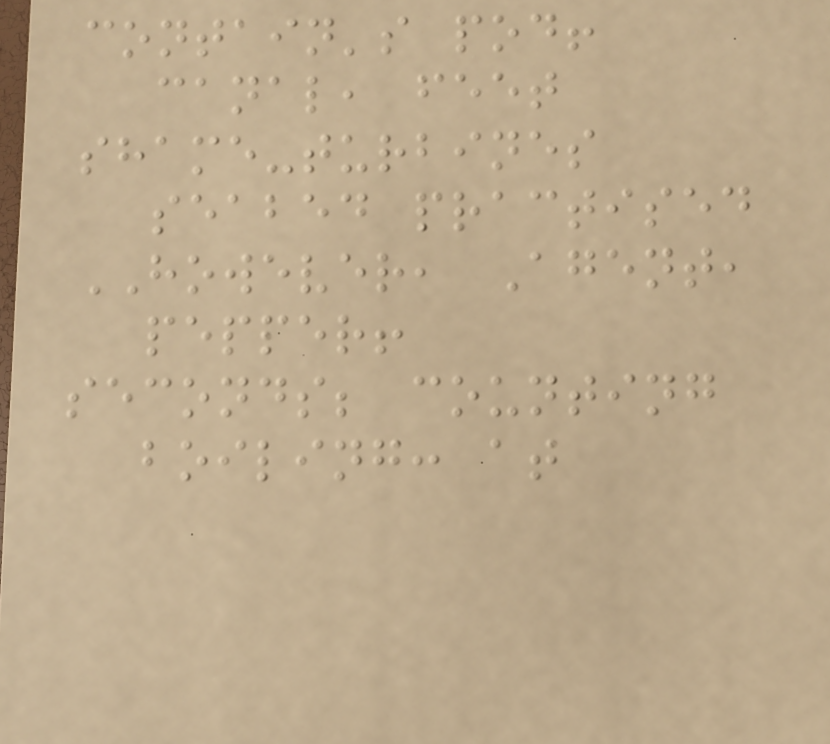contain's pod!
canal, feet
shame-turbines
seabed practised
HOWEVER, Agent,
pepper!
seconds; counting
boiling: at
